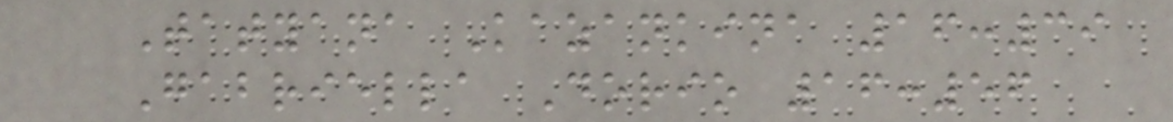Tatyana Kazankina 16:39
Gabriella Dorio 16:56
